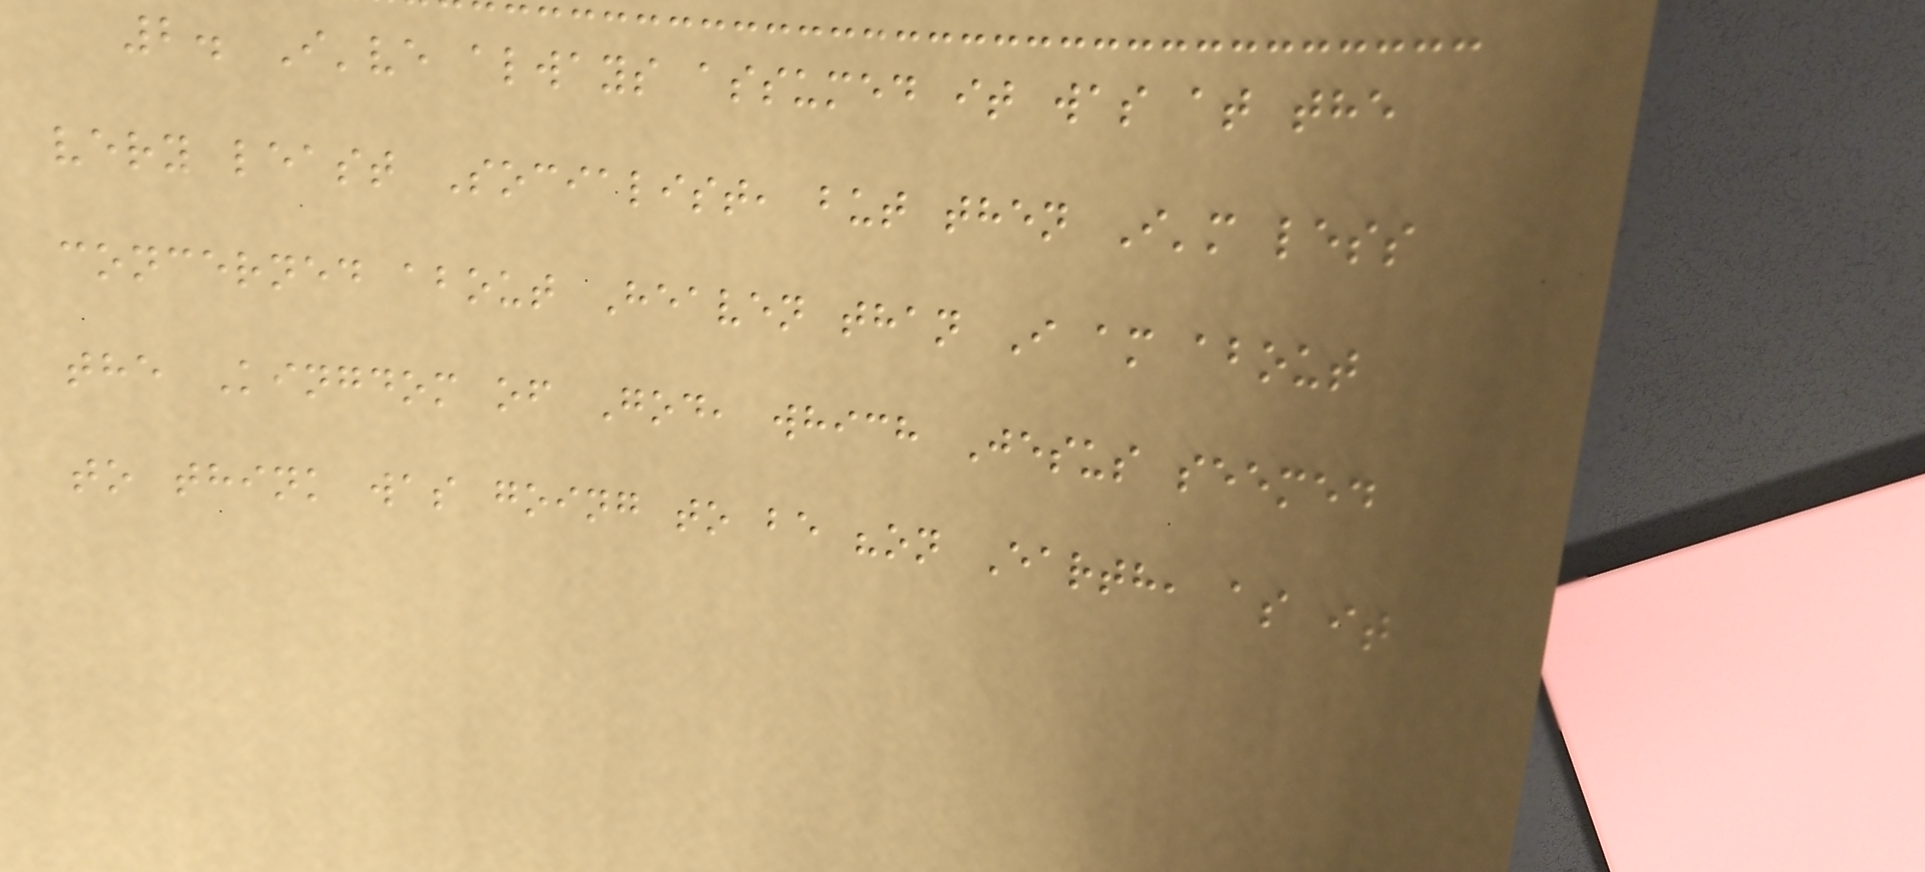2. I've always assumed it was at the
very least Socialist, but then I'm less
concerned about Heaven than I am about
the Kingdom of God, which Jesus seemed
to think was going to be "on Earth, as it
